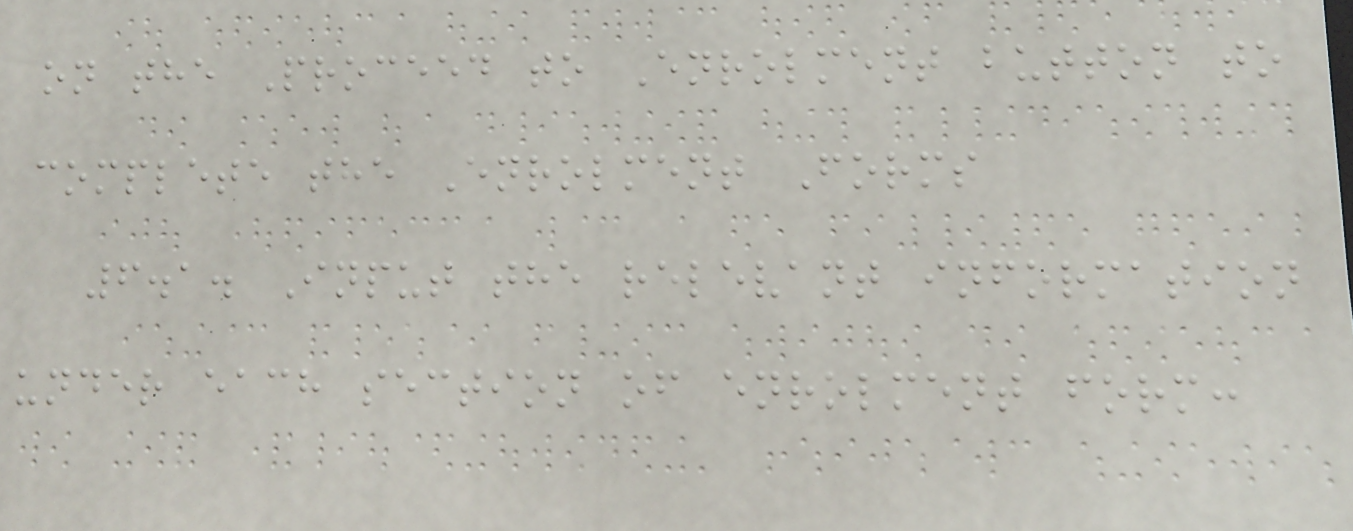on the Proceed to Enrolment button to
complete the Enrolment Forms
6.1. Input the relevant information
under each section of enrolment form:
